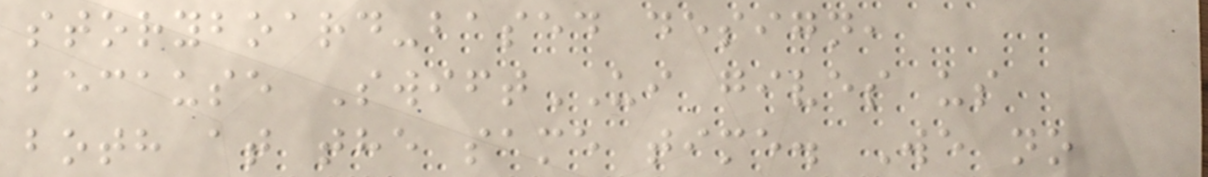storyboard-based design,
because SwiftUI gives us
both at the same time. We no
